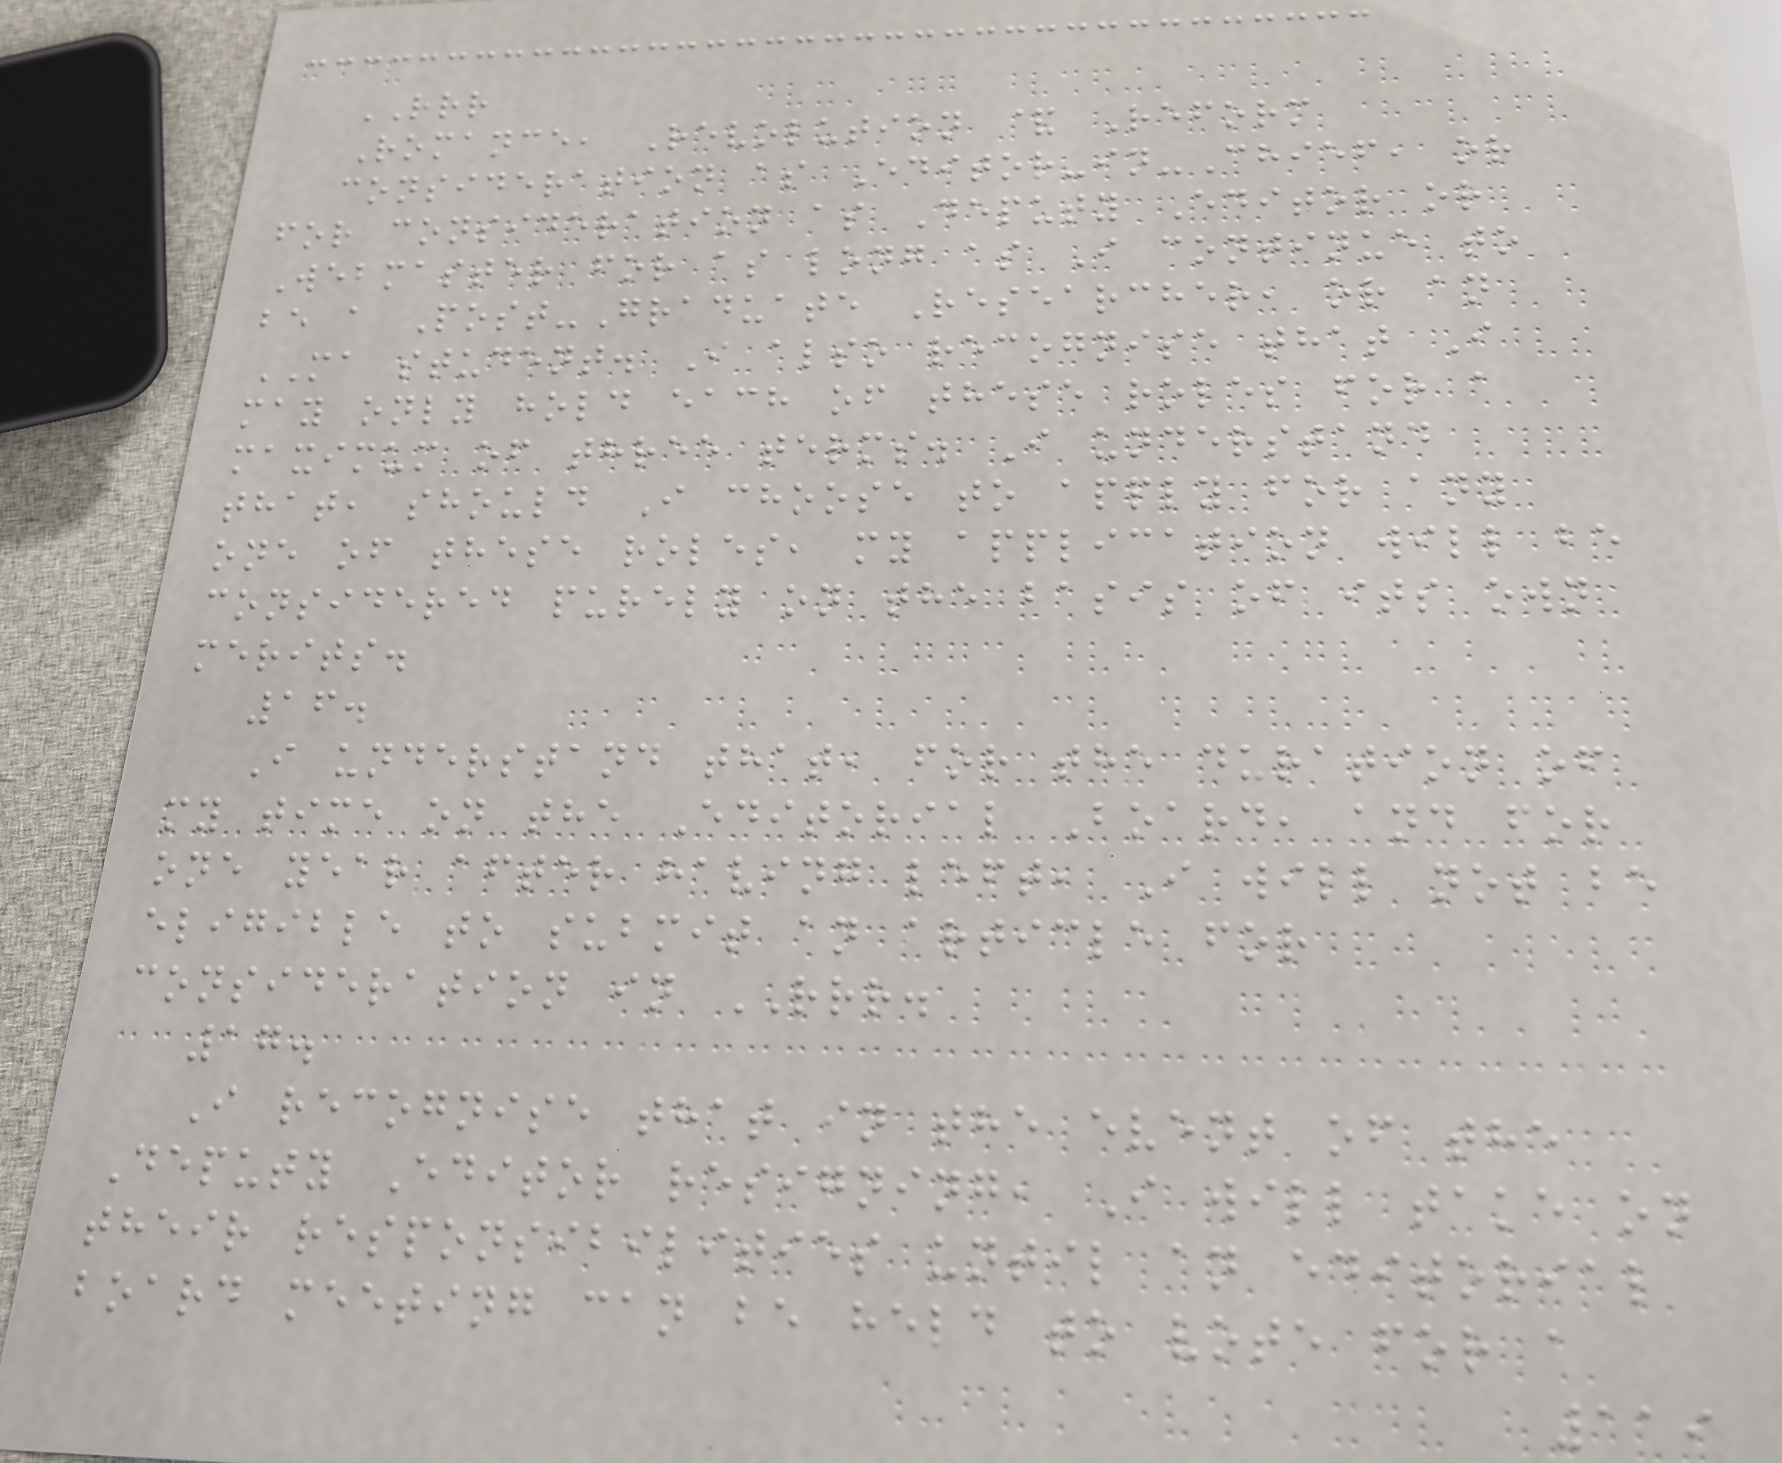RRR
Romance, Revolution & Reform
consideration as Editor-in-Chief, or
for consideration as Deputy Editor or
Webmaster for as long as I continue to
be a Post-Graduate Researcher, or an
MA student. I also recognise that I
may only hold each of these roles for a
maximum of three terms. I understand
that, should I choose to apply for any
one of these roles, my application will be
considered purely on the basis of its own
merits.
16.
I understand that, for the duration of
my time on the Editorial Board, and for
one year after having left, I will not be
eligible to submit an article for
consideration in RRR.
17.
I recognise that in the event of the
Deputy Editor resigning, I will take on
their responsibilities until an editorial
board meeting can be held to vote for a
119
